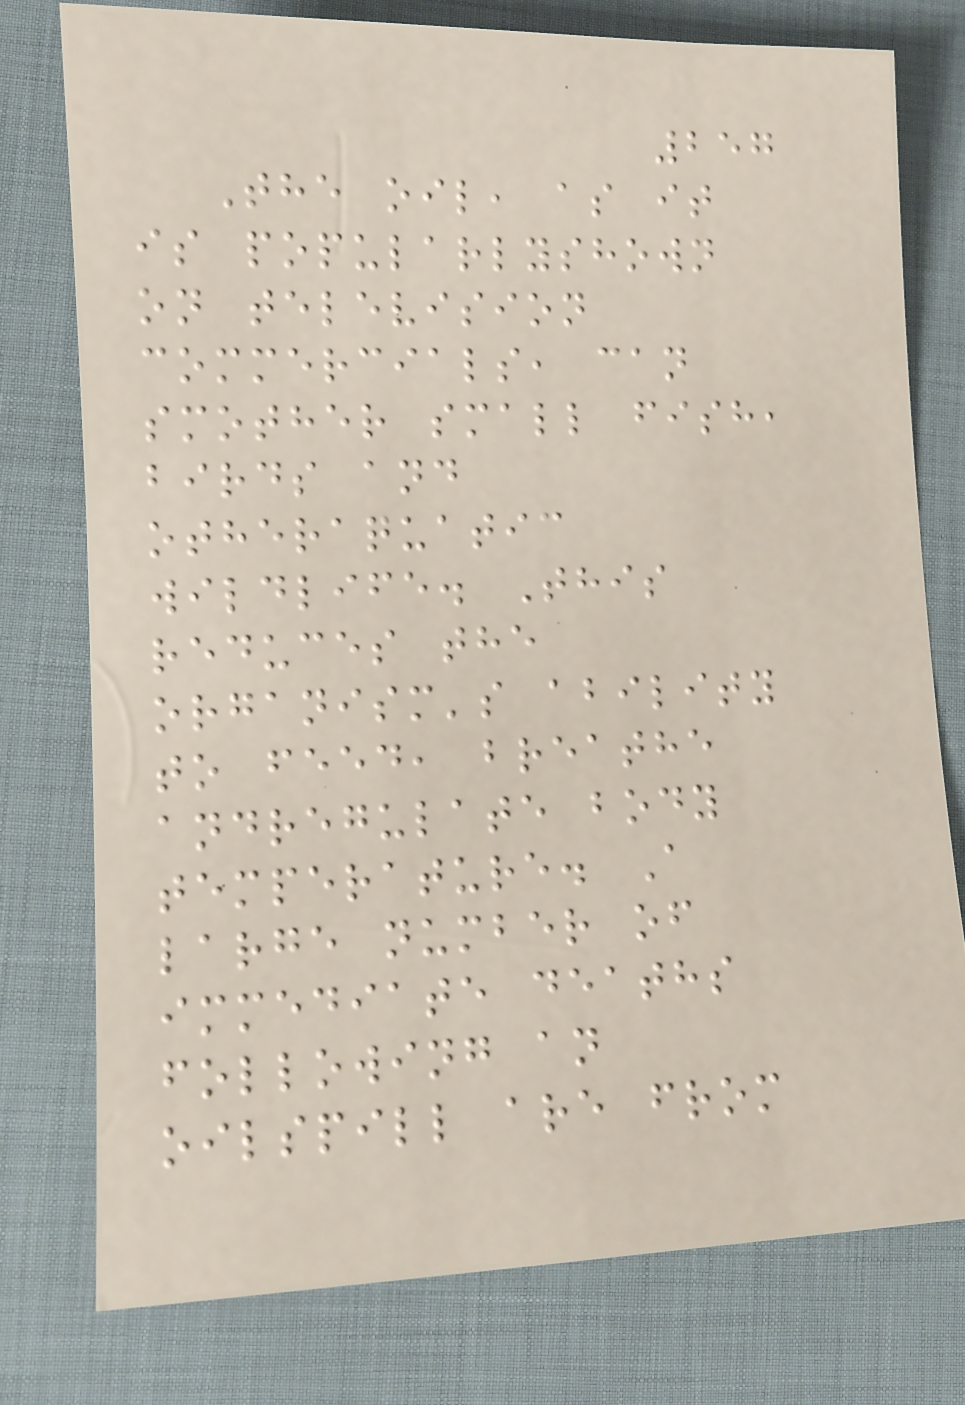257
The oil, as it
is popularlyshown
on television
commercials, can
smother small fish,
birds and
otheraquatic
wildlife. This
reduces the
organism's ability
to feed, breathe
andregulate body
temperature. A
large number of
immediate deaths
following an
oilspill are from
